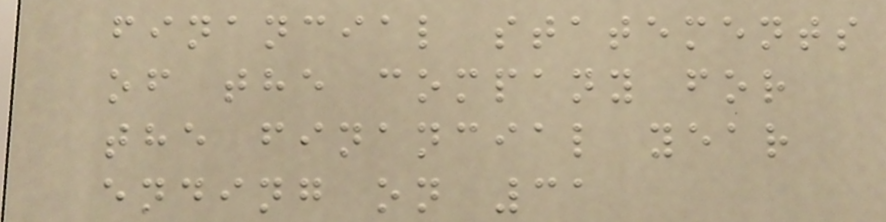financial statements
of the company for
the financial year
ending on 31
